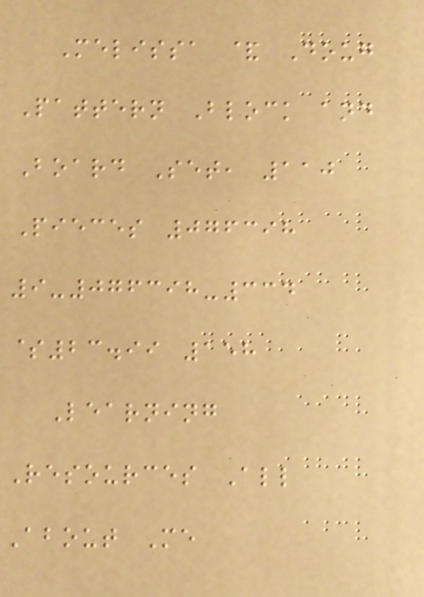Melissa & Doug
Pattern Block and
Board Set, 110
Pieces 076398
9-076398-334
$23.99 158
Learning
Resources All
About Me
